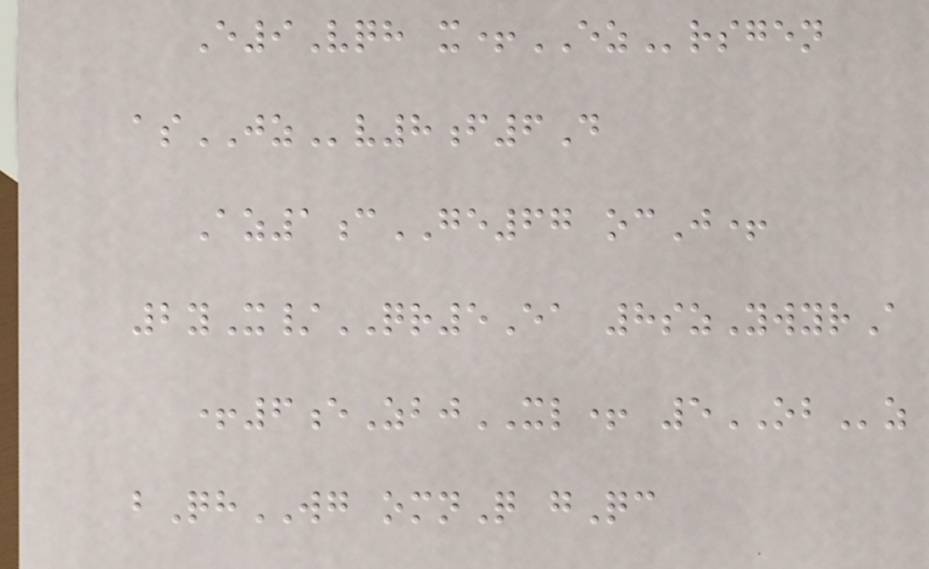E9Vqh x+EZrsgen
asJZv8f6D
Az1cGE67 ocJ+
2yX/QR5Ea 8szYwyrA
+6eZbjXL+ 5OBz
bQhWG omnQ gQc
